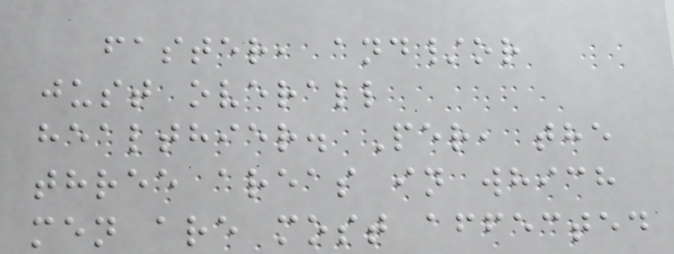faster, and/or
just overall
healthier. Per, the
three areas in which
men are most affected
